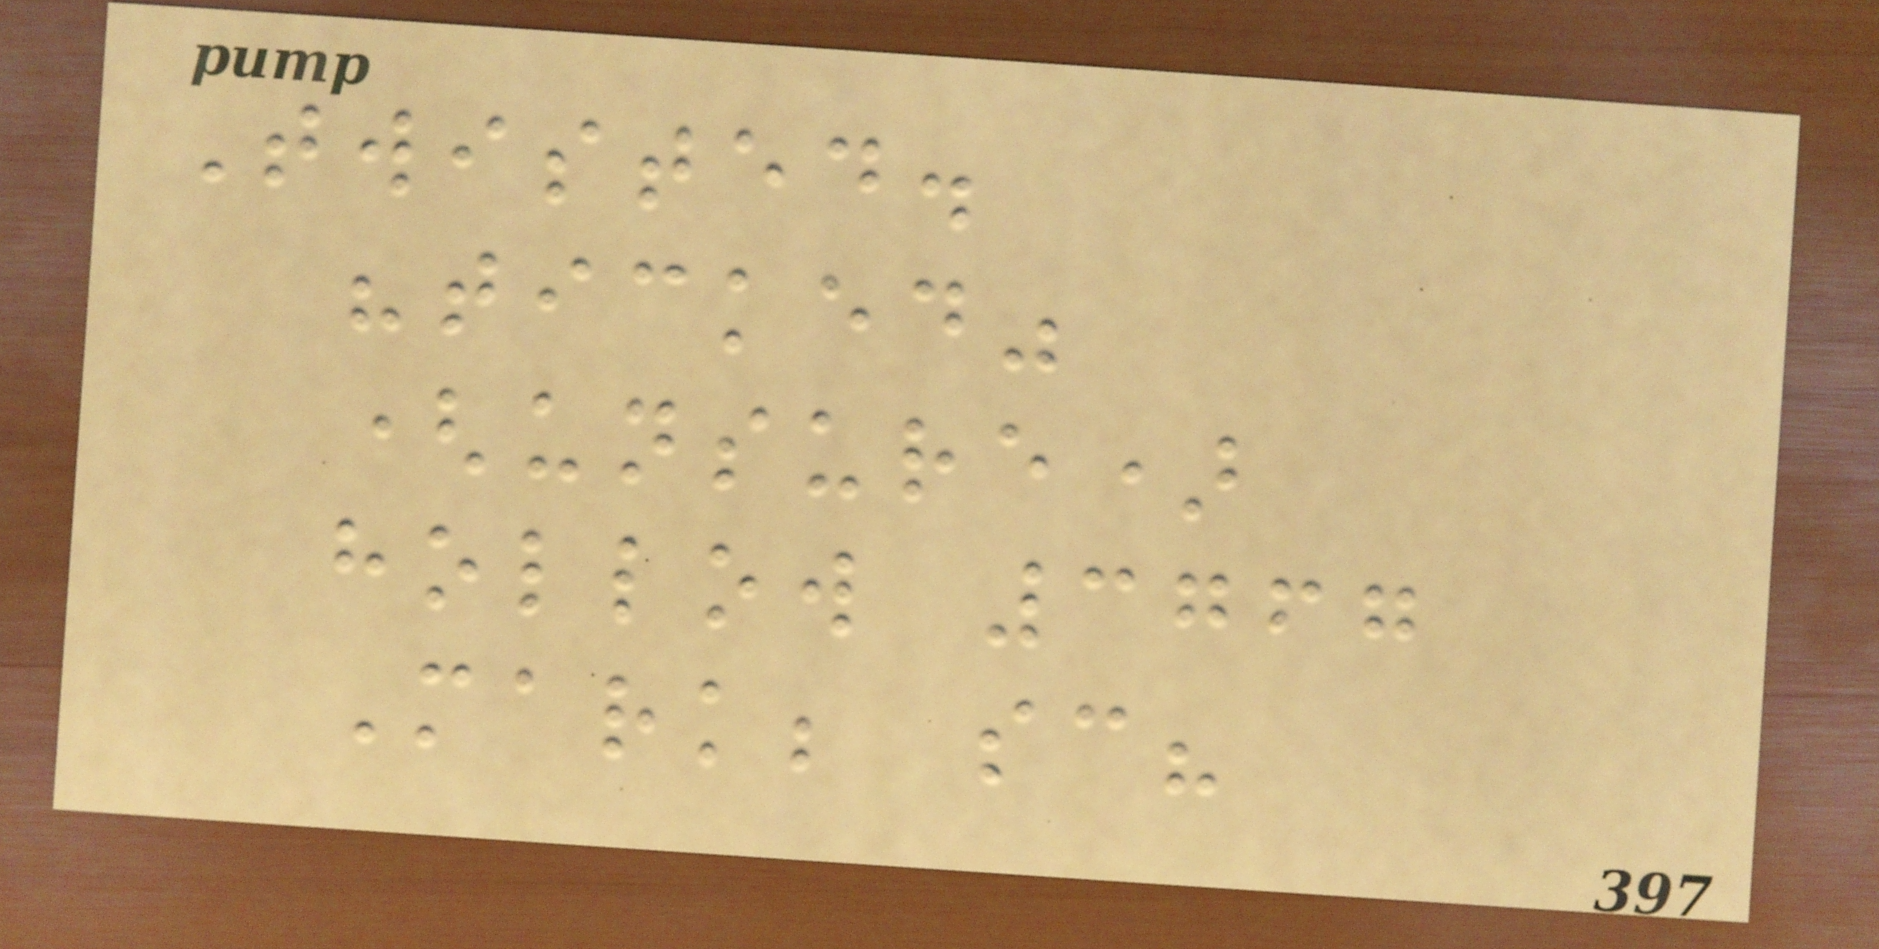Twisted.
"ticked"
(unsure)
hollow 3767
Mark; sc?
